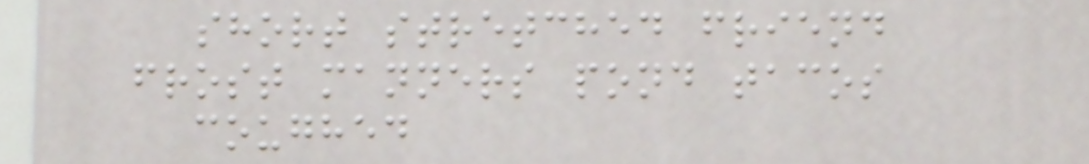short stretched friend
frost manners pond tacos
coughed
